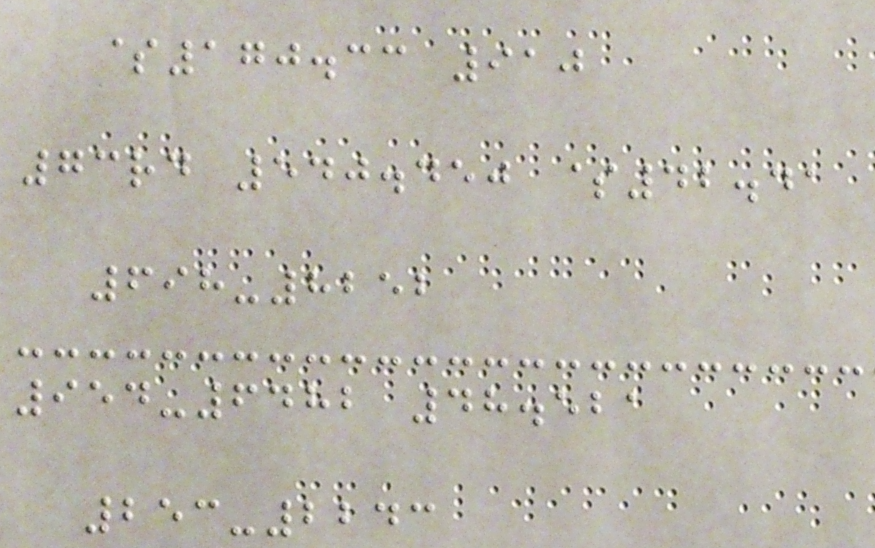$170.33 910
73rd 540.450 $42.41
698-8252
954-6482 48.521
253-2243
